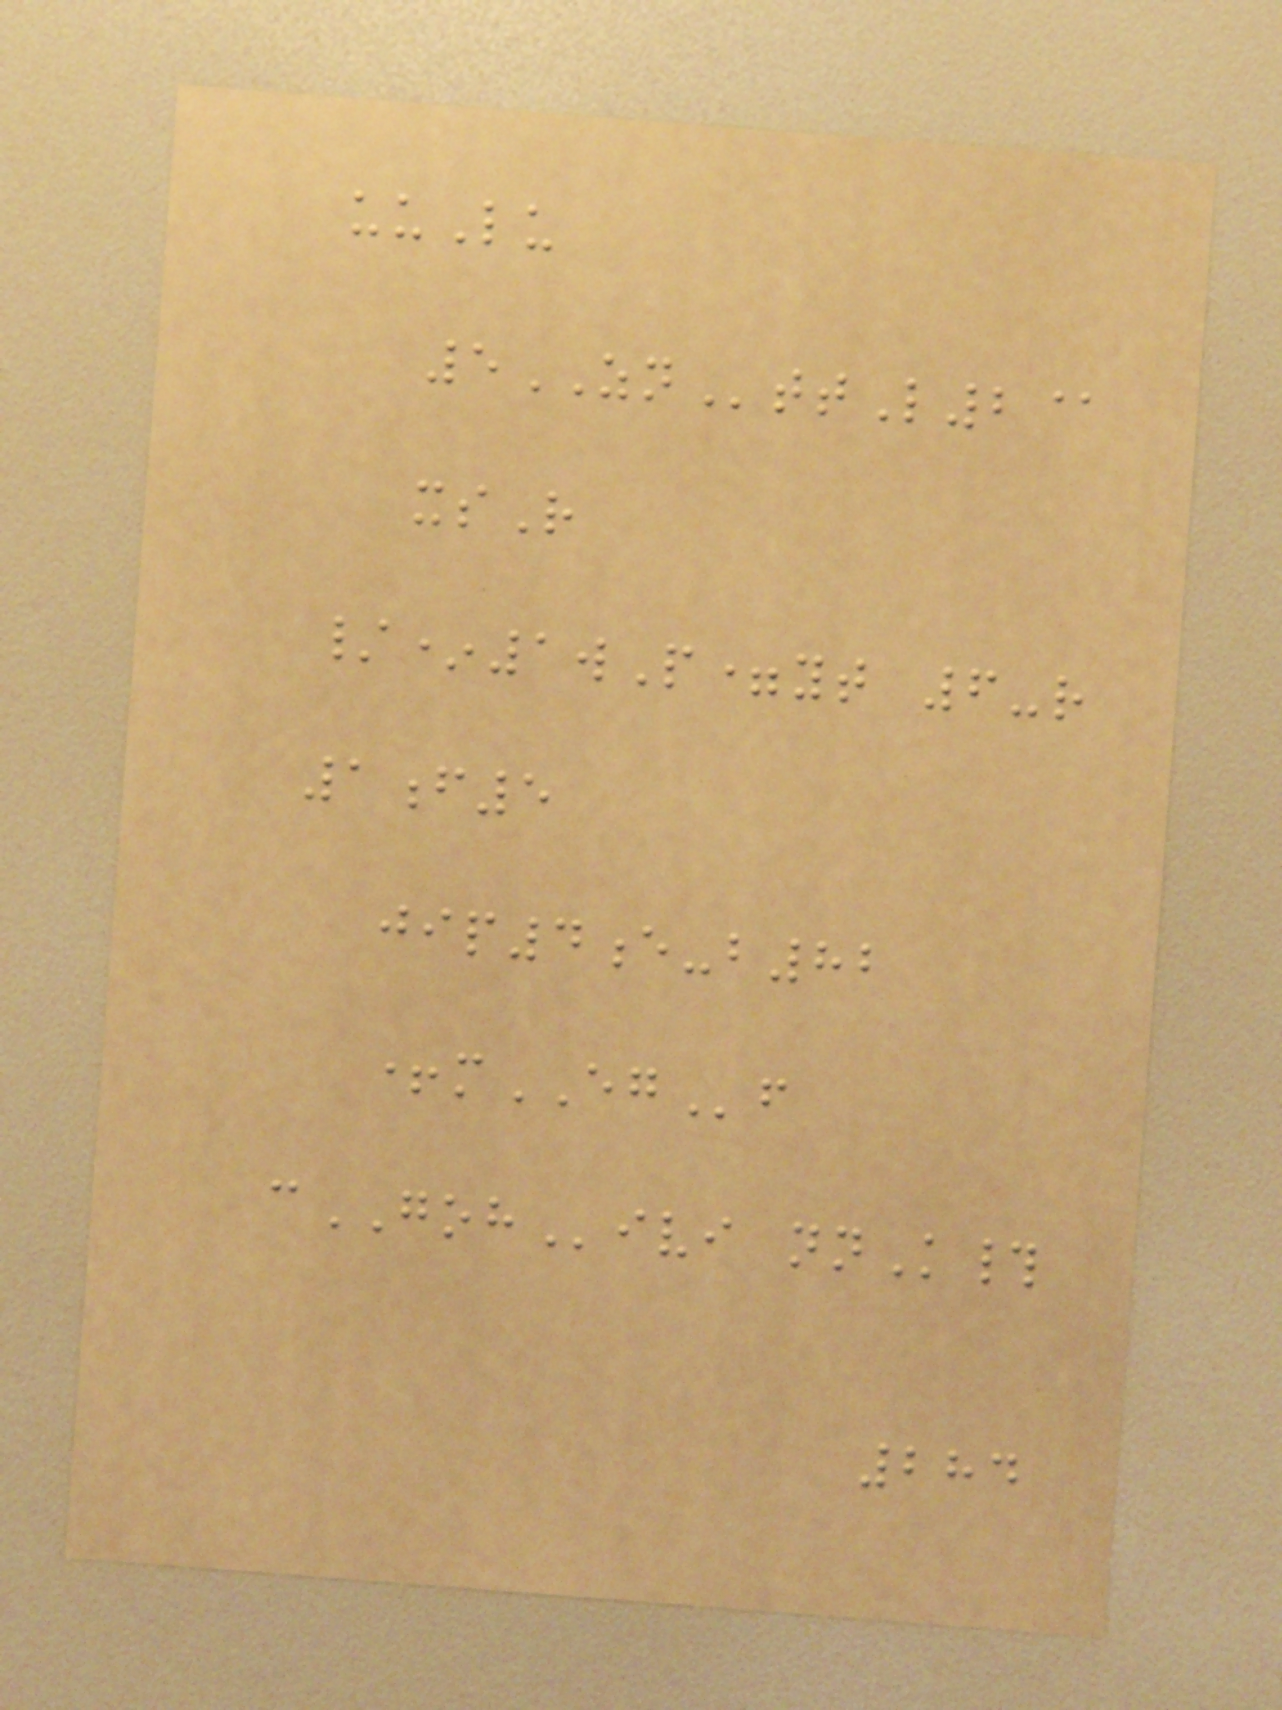uuLu
5ZNttL2@
xsR
/*1wP=yt 6-r
1f5
jip4e-b82
+mEGf
cGOHivi nnK#
284
